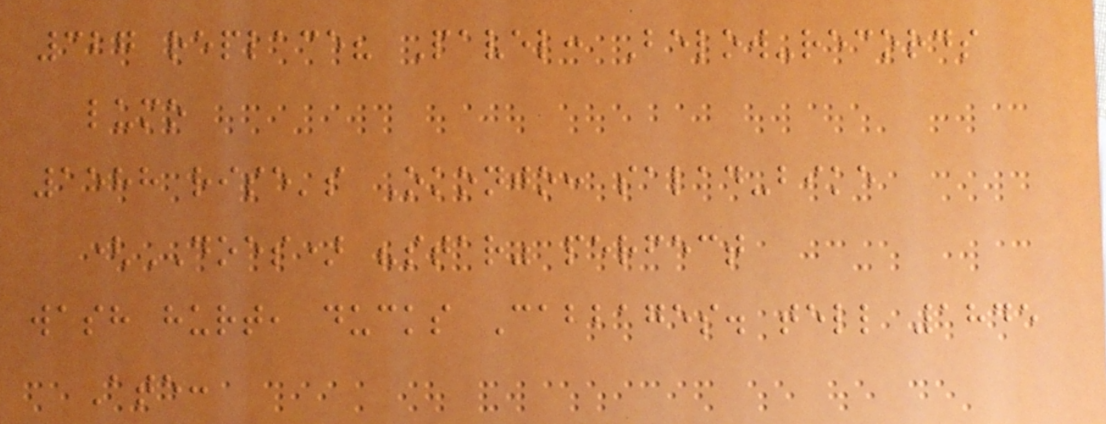327 replace? Pavel: Below-records
lumo
1588 rise's Okonjo: salad-bike
(DOES) "star" perfect
wash hurt, ducks Cabbages. tell 1845
Ate:
